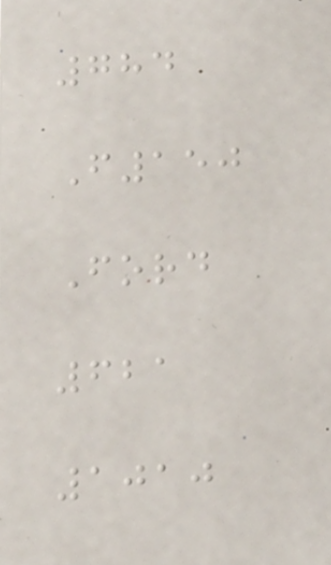784
F150
Ford
621
1010
